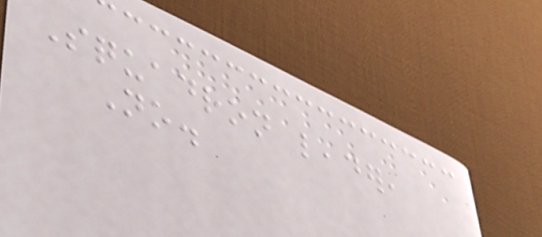Squadron leader,
No.
